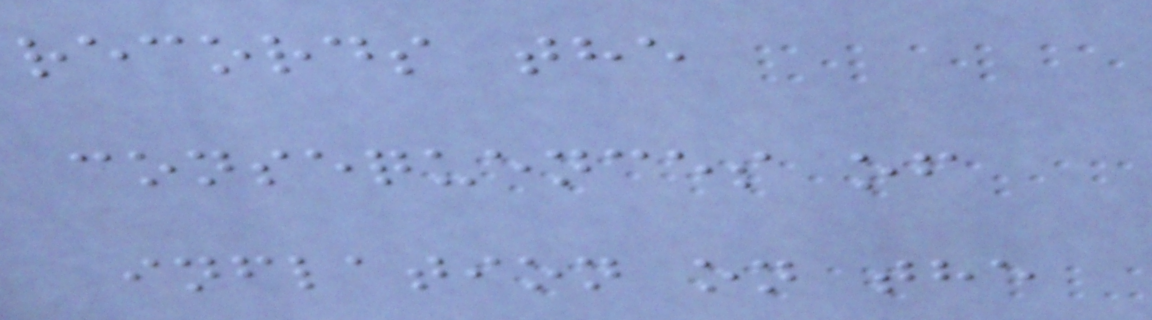records the
consequences of
inflation on the
